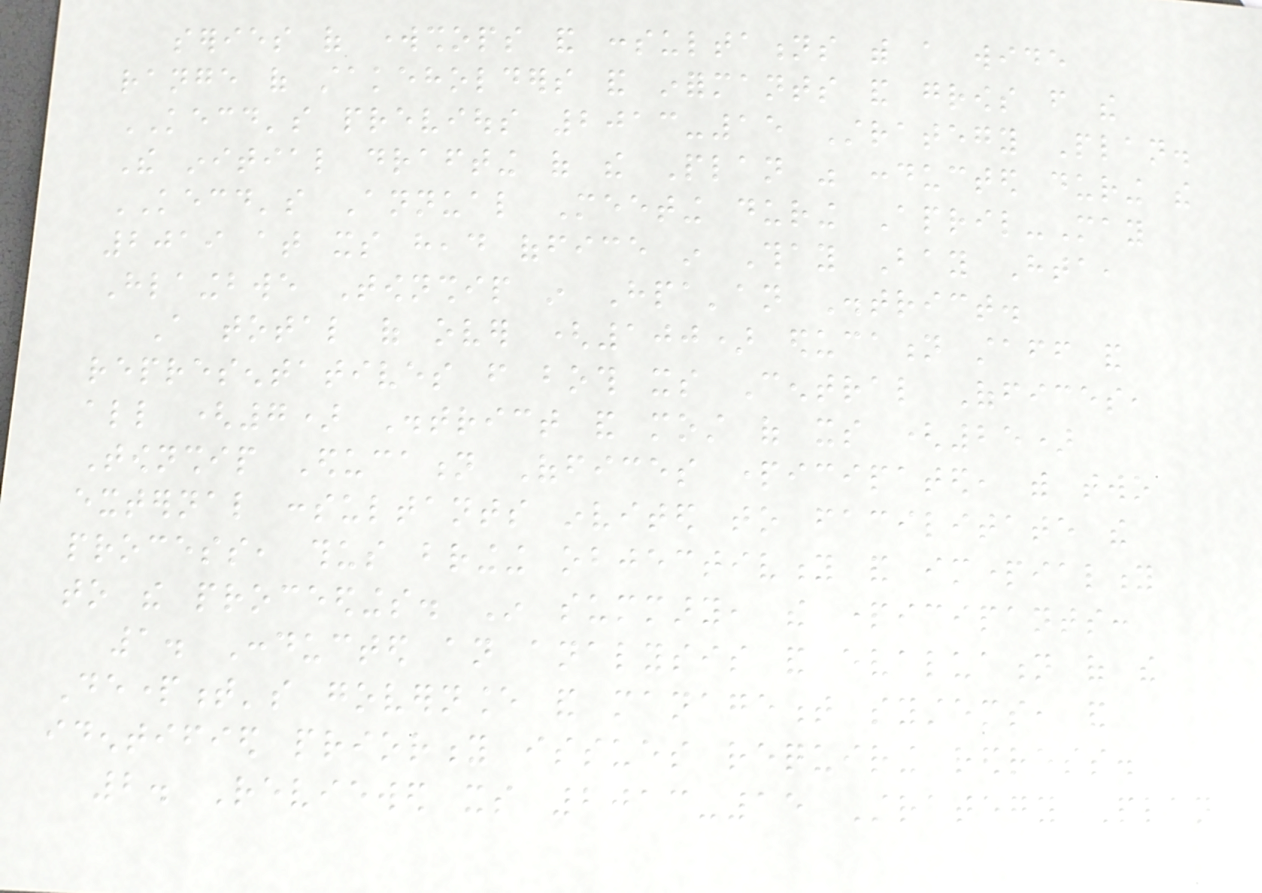series of workshops and consultations with a wide
range of stakeholders and informants and grows from the
KECD's previous 2013-15 Strategy Plan.
The initial drafting of the Plan was conducted during the
KECD's Annual Meeting during April-May
2019 at its head office in Thay Bay Hta,
Hlaingbwe Township in Hpa'an District.
A total of over (100) education staff and
representatives from both its Central Offices,
all (7) District and most of its (25)
Township Education Offices participated, with two
external consultants invited to facilitate the
process, thus bringing objectivity and impartiality
to the proceedings. In summary, the participants:
1. Conducted an analysis and evaluation of the
Department's governance and management systems, and
identified priority issues requiring redress.
2. Reviewed its 2013-15 Strategy Plan
